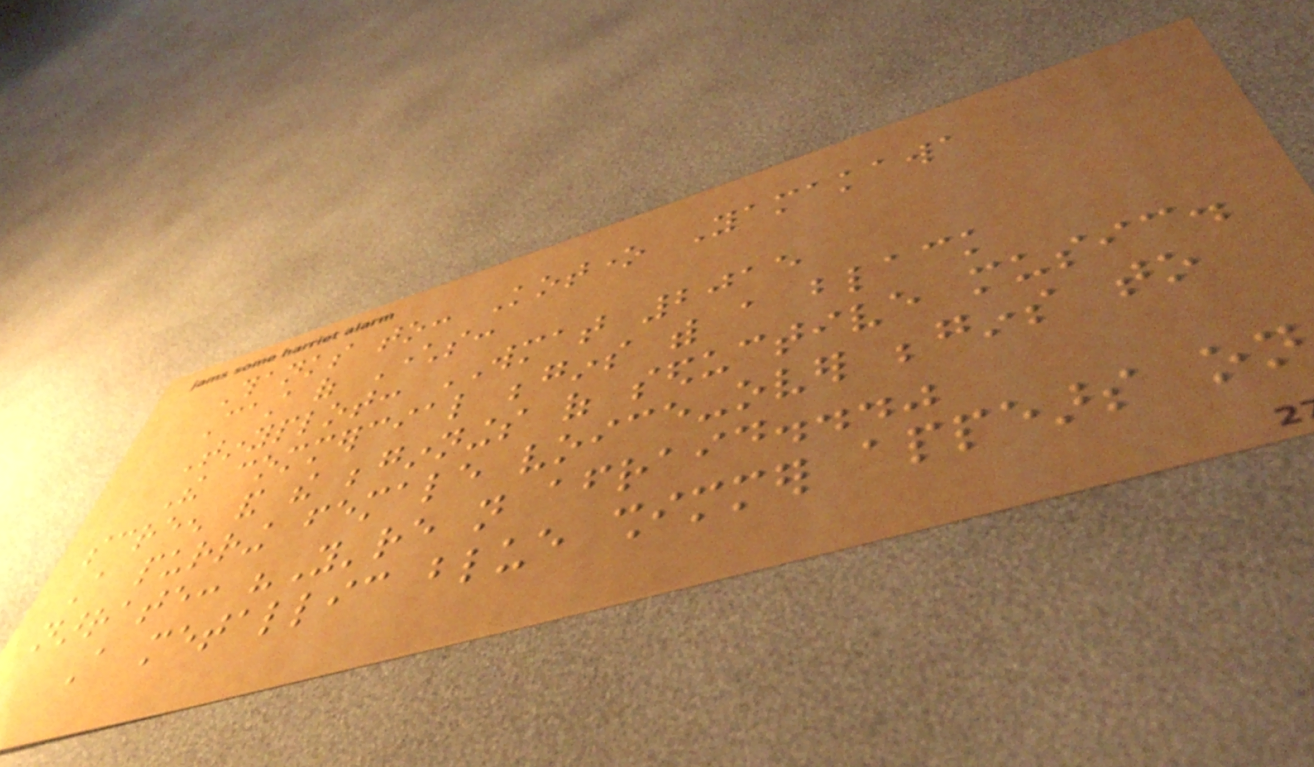Thanks to: Kotone Yamakawa
Cast of Characters:
Tinyplot: WMAT 2015
The commercial begins with a black
screen and the beginnings of seductive music.
A purring female voice-over begins to
narrate: "You're not afraid..."
A metallic blue shimmer appears on
